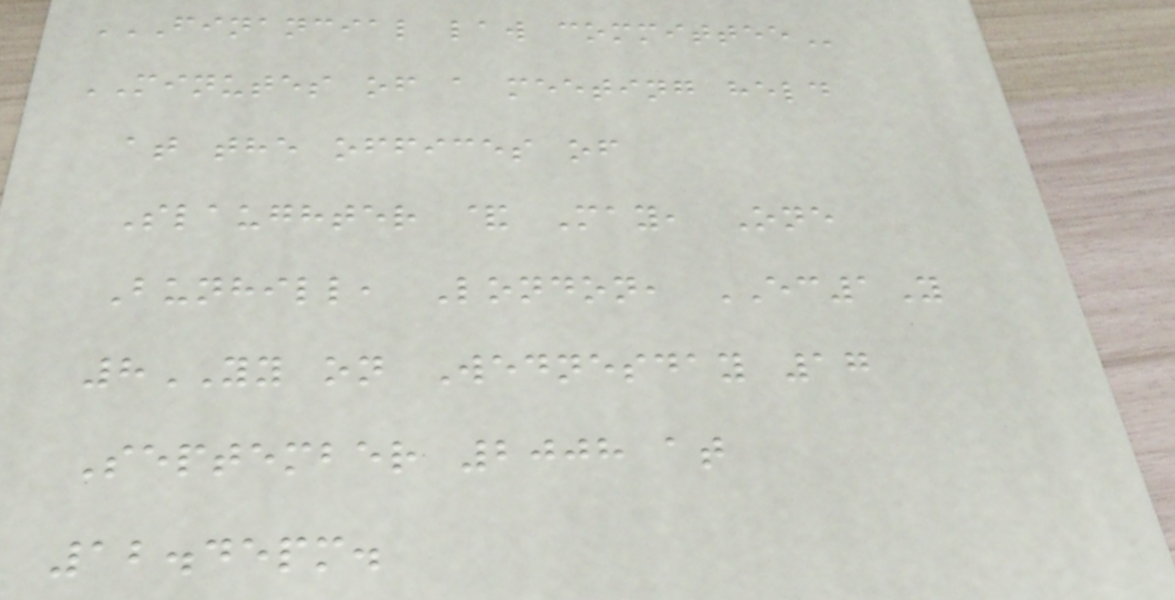FINANCIAL LAW COMMITTEE
MINUTES of a meeting held
at the offices of
Slaughter & May, One
Bunhill, London, EC1Y
8YY on Wednesday 17
September 2008 at
12.45pm.
